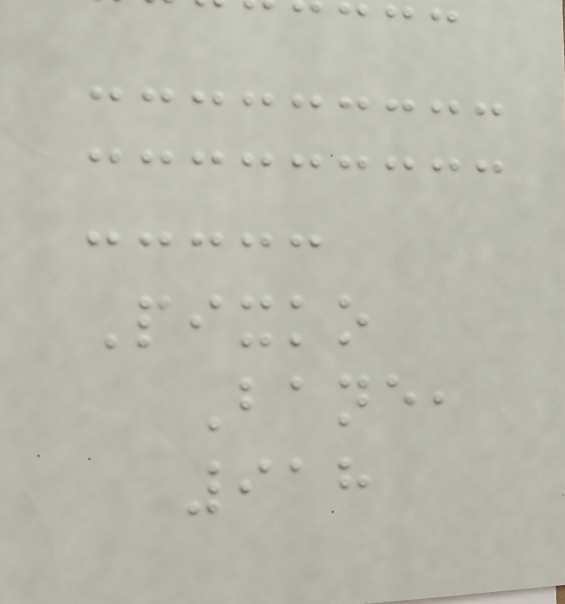Pixko
Bane,
918
